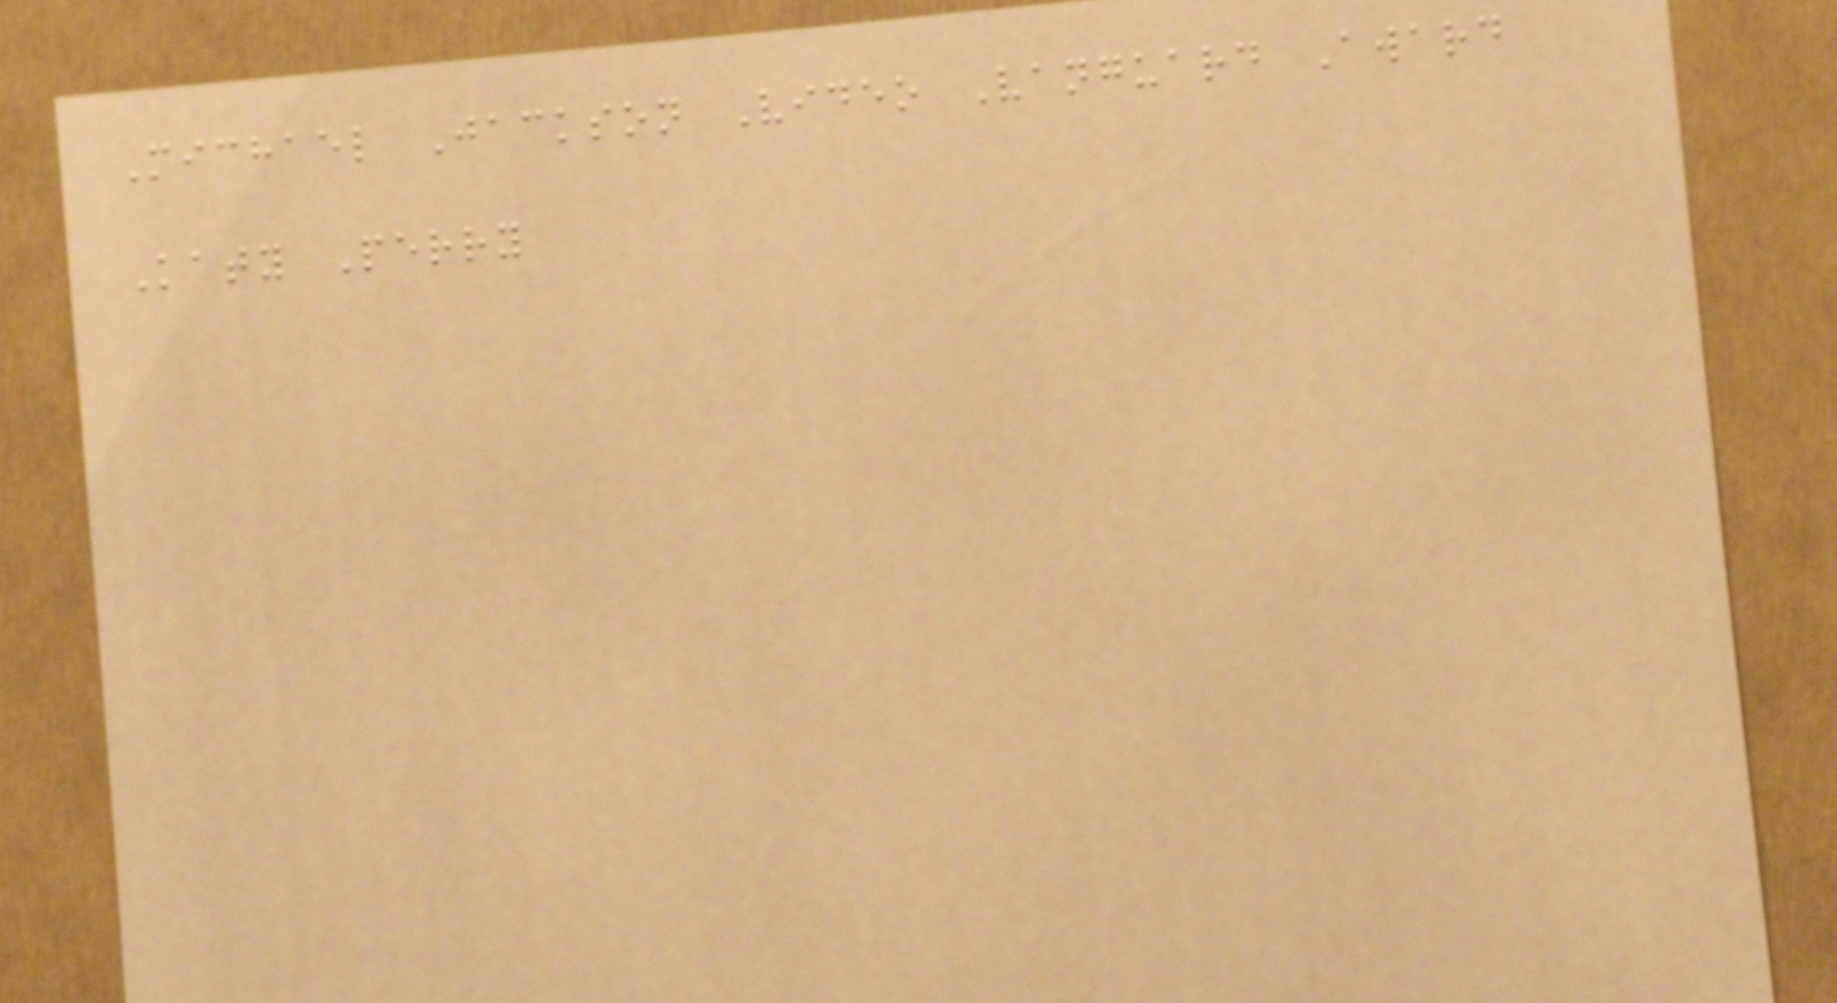Michael Jackson Video Vanguard Award
Katy Perry
